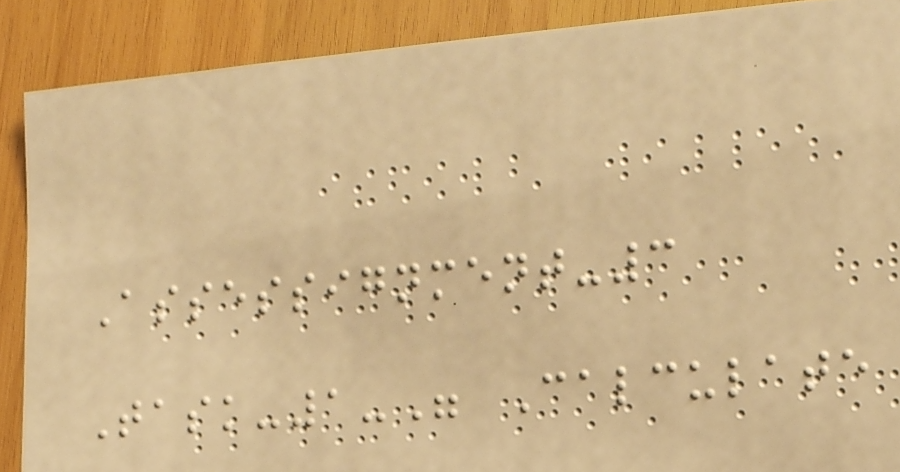Assessignment-3
Task-1-" Calculate
